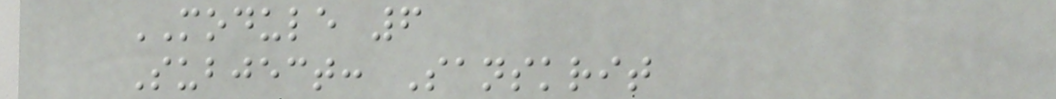MODULE 6
Subject: Sanskrit
